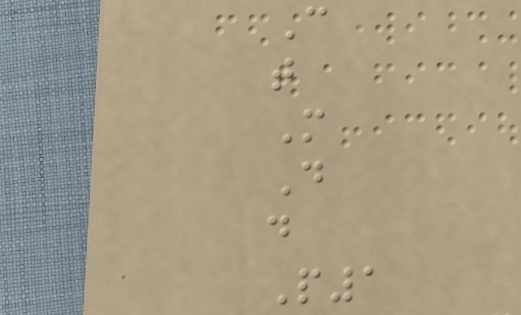C
t
M
D
d
P1
